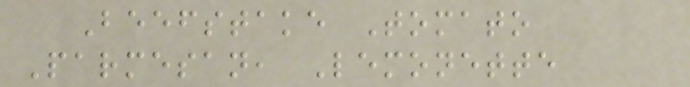Beefstake Tomato
Parmesan, Lemonette
